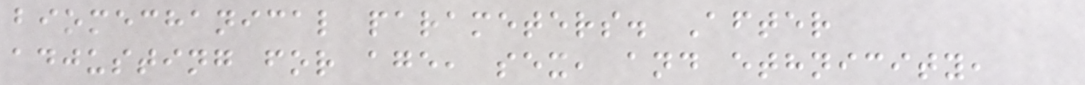biomechanical parameters. After
adjusting for age, sex, and ethnicity,
